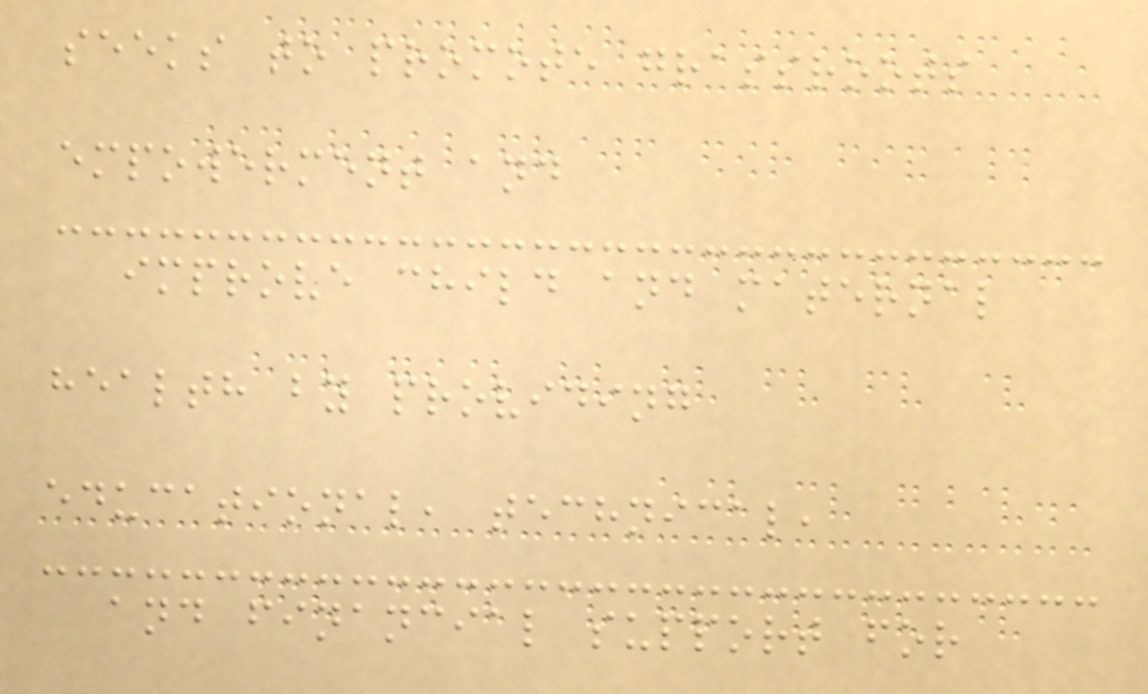seeks to promote grassroots
empowerment and
improve child and maternal
health by providing
educational, technical,
and financial support for
